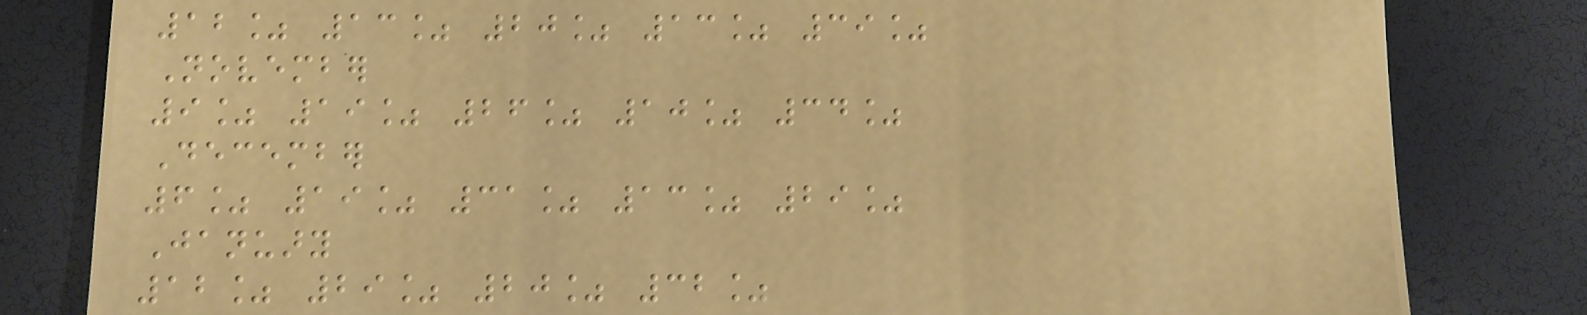12% 13% 20% 13% 39%
November
9% 19% 26% 10% 34%
December
6% 19% 31% 13% 29%
January
12% 29% 20% 32%
